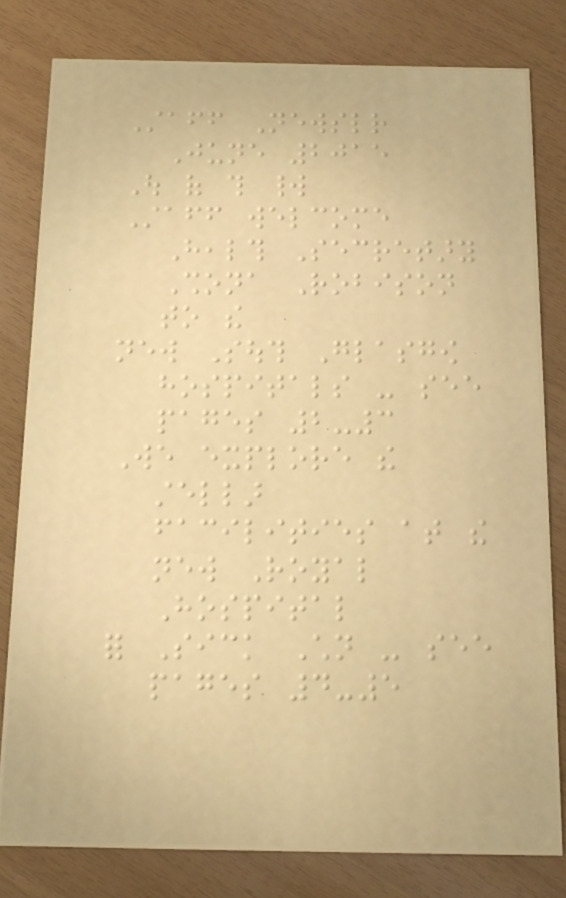Staff Newsletter
June 2015
Out of this world
Staff welcome
Health Secretary
Shona Robison
to the
new South Glasgow
hospitals - see
pages 2-3
We explore the
stellar
facilities at the
new Royal
Hospital
for Sick Children - see
pages 4-5
